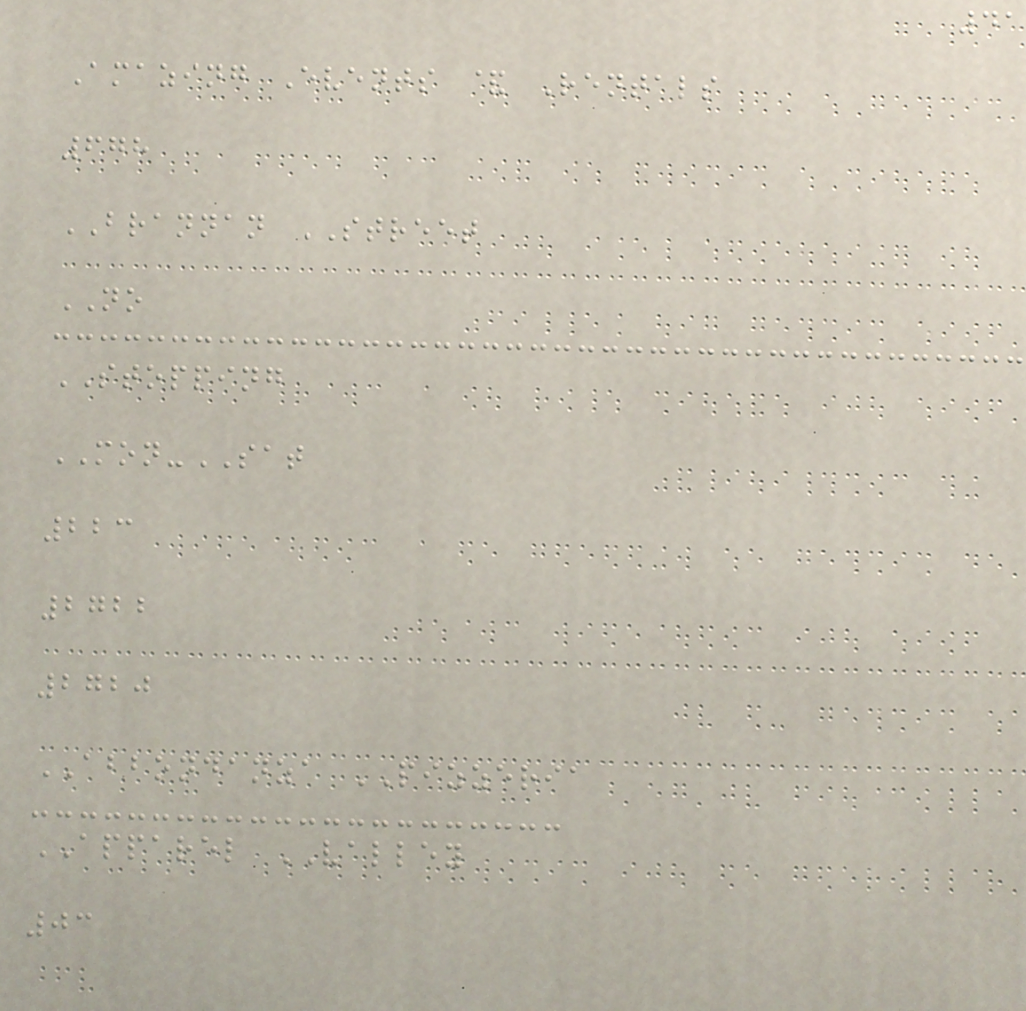41
Amazing Events & Rentals
678
BRANNAN STREET
NO
STOPPING
MON-SAT
223
2722
2720
ABBONDANZA PIZZERIA
APPAREL VALLEY
03
